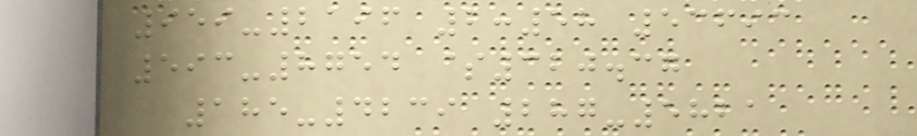959-2196 2:58 53693
593-8754 $320.37
185-4239 287-5821
